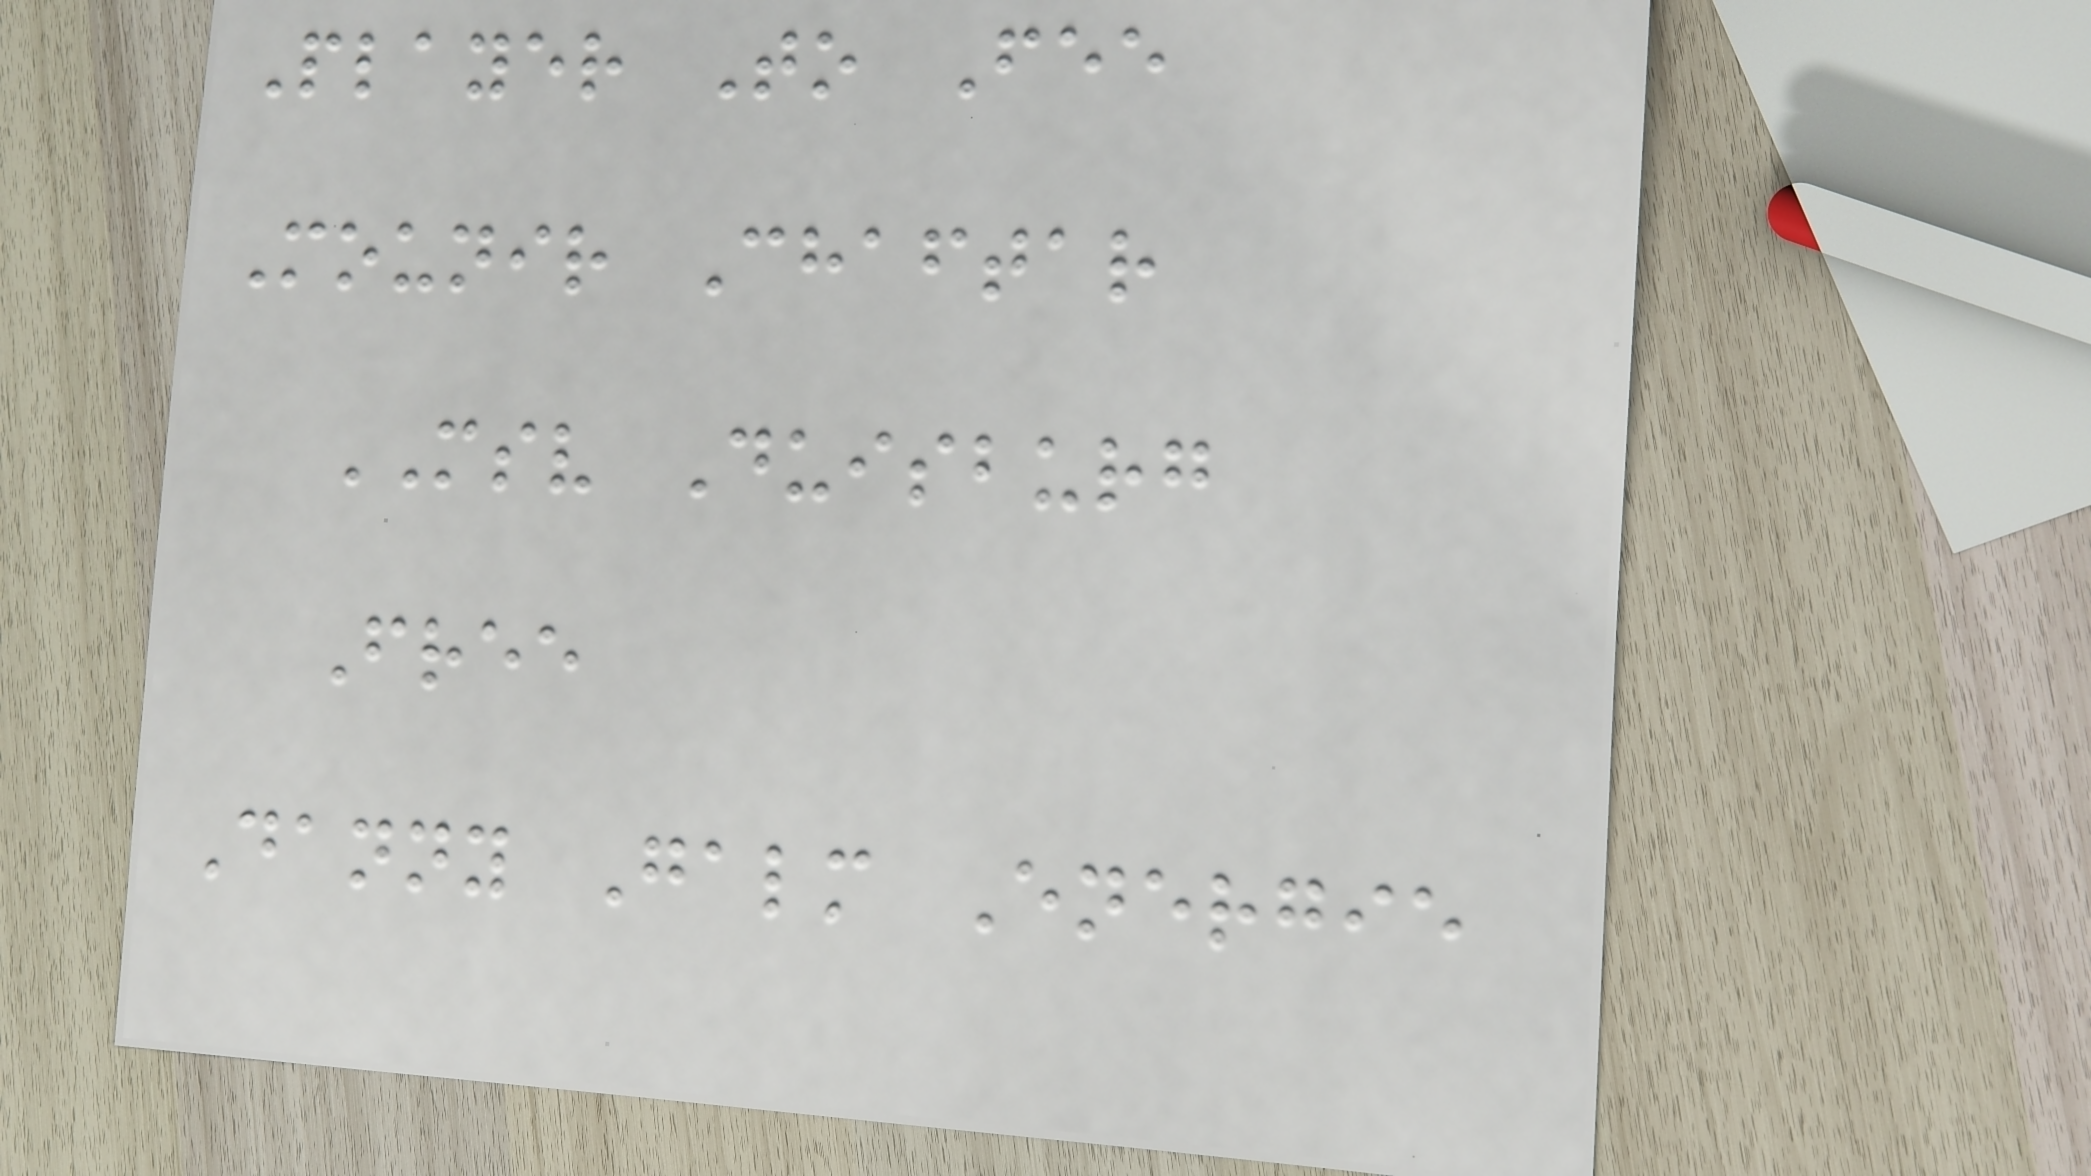Player To Fee
Mounir Chaftar
MSV Duisburg
Free
Danny Galm Energie
